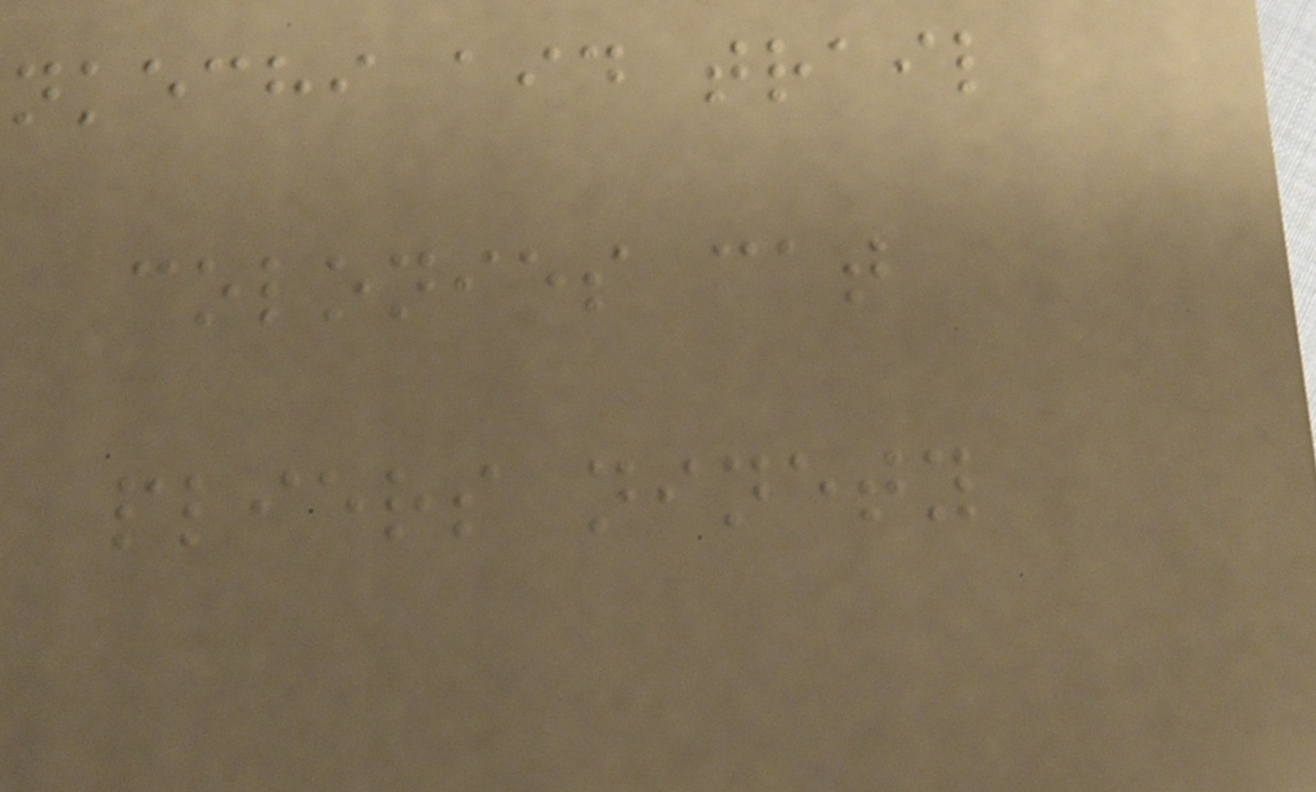nkechi aid trail
colonies cat
pliers ninety
